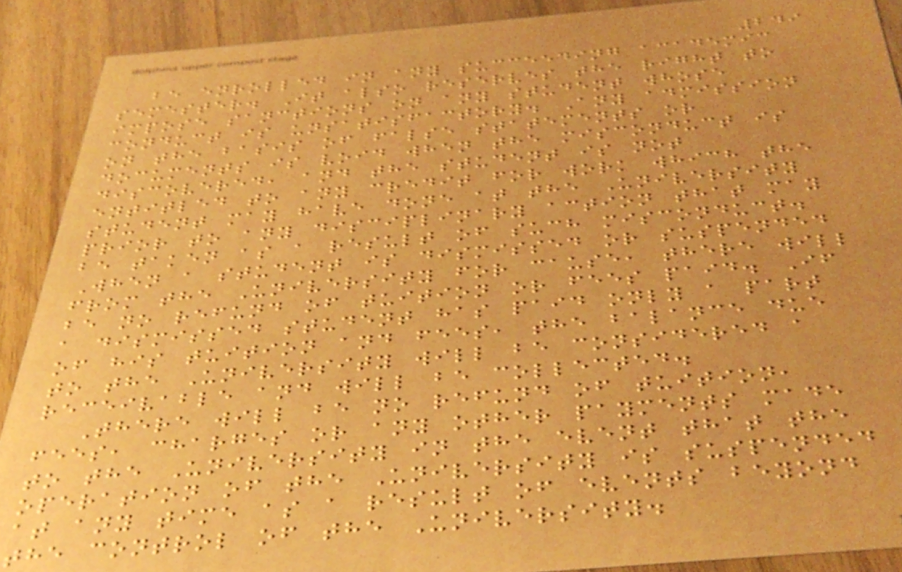249
be enrolled in any succeeding academic
semester. It also reserves the right to
impose sanctions on any student whose
conduct is unsatisfactory. Any admission
on the basis of false statements or
documents is void when the misconduct is
discovered, and the student is not
entitled to any credit for work which the
student may have done at the University
prior to any disciplinary action that may
be taken as a result of such misconduct.
When a student is dismissed or suspended
from the University for cause, there will
be no refund of tuition or fees paid. If
a dismissed student has paid only a part
of his tuition and fees, the balance due
to the University will be considered a
receivable and will be collected.
There will be no refund of tuition,
fees, charges or any other payments made
to the University in the event that the
operation of the University is suspended
at any time as a result of events beyond
the control of the University.
